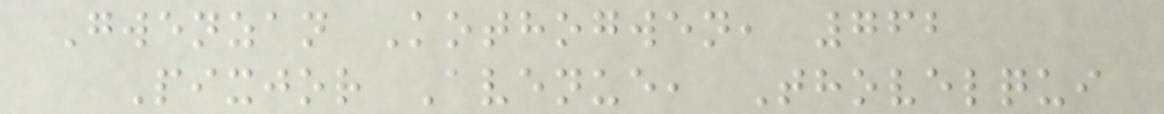Gwenzan Kothogwen, 762
Pixjor Avenue, Thovelqui
